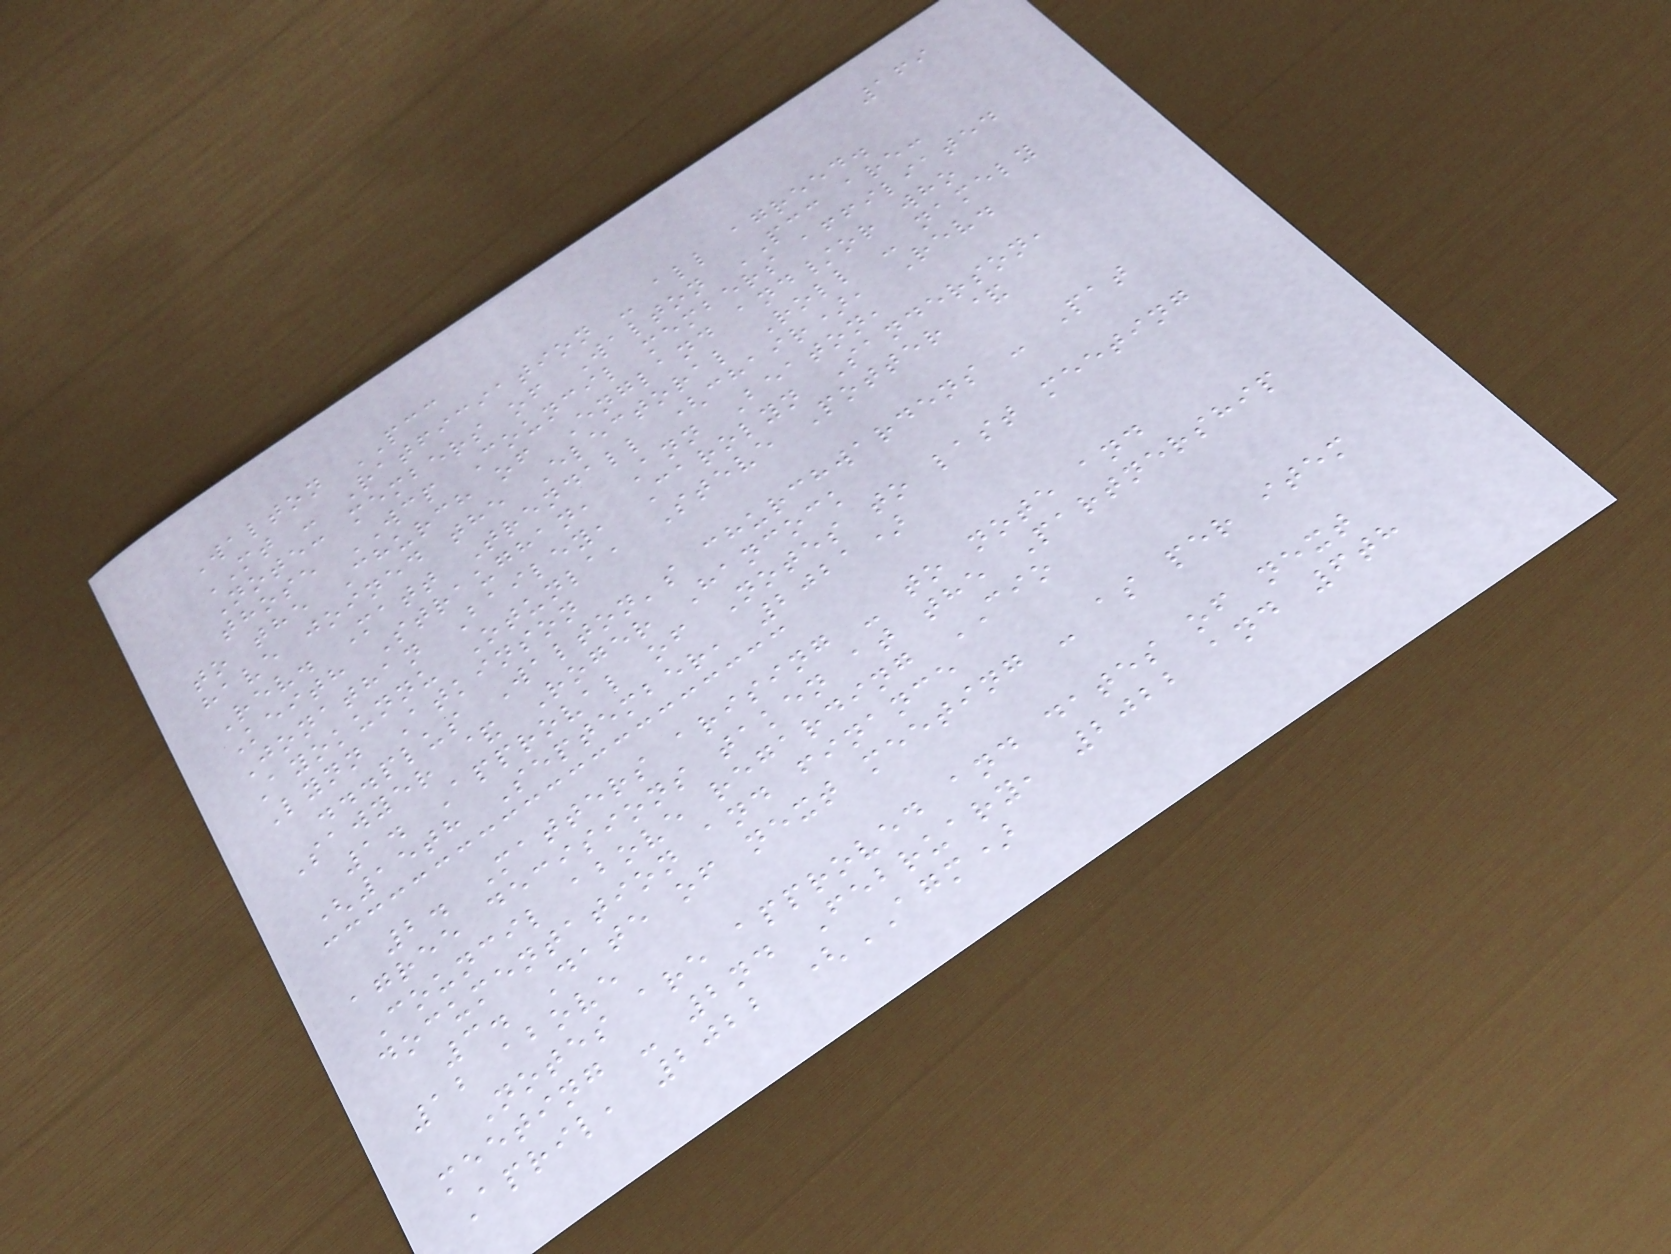169
Walton PCC
MT - Ratficiation - all agreed.
Note: members of Walton PCC are:
those WCP Council members affiliated
to the Church of England and/or who
have joined the Electoral Roll - namely
Rev. Matt Trendall (chair), Rev.
Keith Straughan, Ann Beaton,
Jonathan Bailey, Carolyn Sanderson,
Ayokunnu Otunla, Steve Potter &
Lynn Atkinson
...plus Walton's churchwardens - Pat
Sawyer & Roger Hancock
1. Approval of Notes to last meeting
(15th September, 2021)
2. Matters arising - to note and
agree decisions taken at the Partnership
Council above regarding CIO
documentation and finance
3. Date of next meeting - as per item
12 above
Notes are approved and dates of next
meeting - 2nd February, 2022 and 6th
April, 2022 (AGM)
